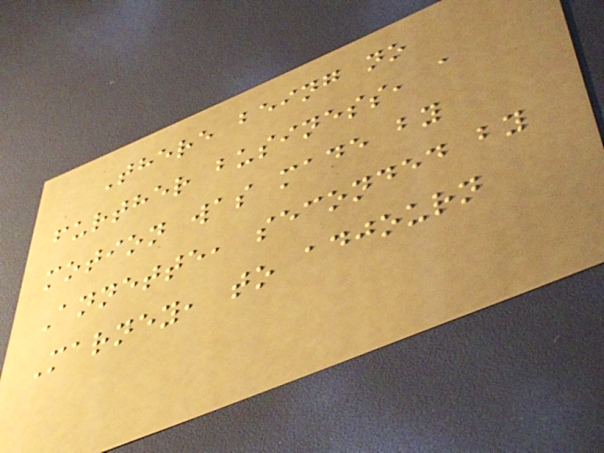There being no
further business, a
motion was made by
Annette, seconded by
Marney, to adjourn
